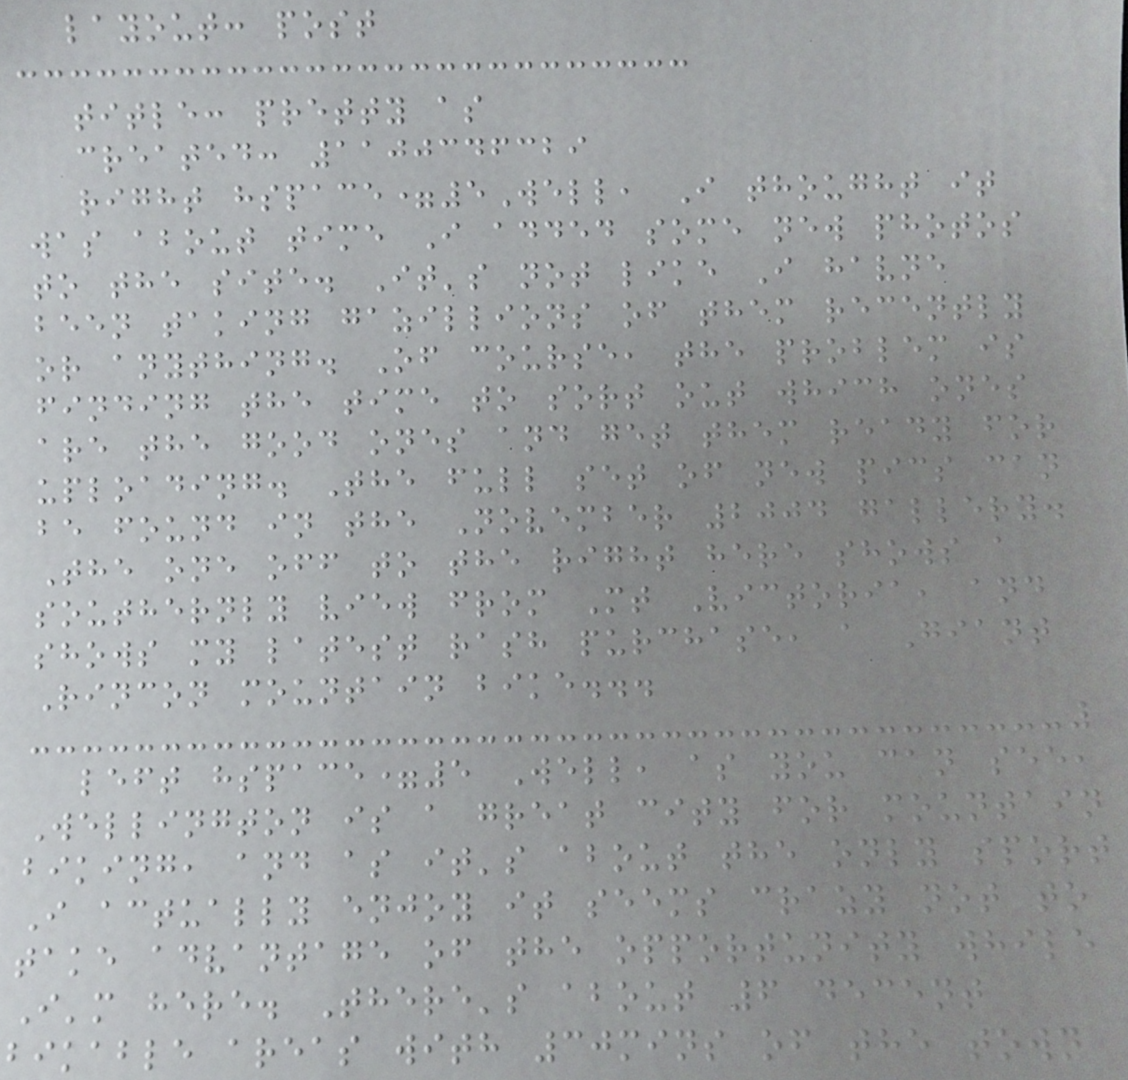layout: post
title: pretty as
created: 1100346329
right hspace=5Well, I thought it
was about time I added some new photos
to the site. It's not like I havne
been taking gazillions of them recently
or anything. Of course, the problem is
finding the time to sort out which ones
are the good ones and get them ready for
uploading. The full set of new pics can
be found in the November 2004 gallery.
The one off to the right here shows a
southernly view from Mt Victoria, and
shows my latest rash purchase, a Giant
Rincon mountain bike...
left hspace=5 Well, as you can see,
Wellington is a great city for mountain
biking, and as it's about the only sport
I actually enjoy it seems crazy not to
take advantage of the opportunity while
I'm here. There's about 6 decent
bikable areas with 30mins of the town
